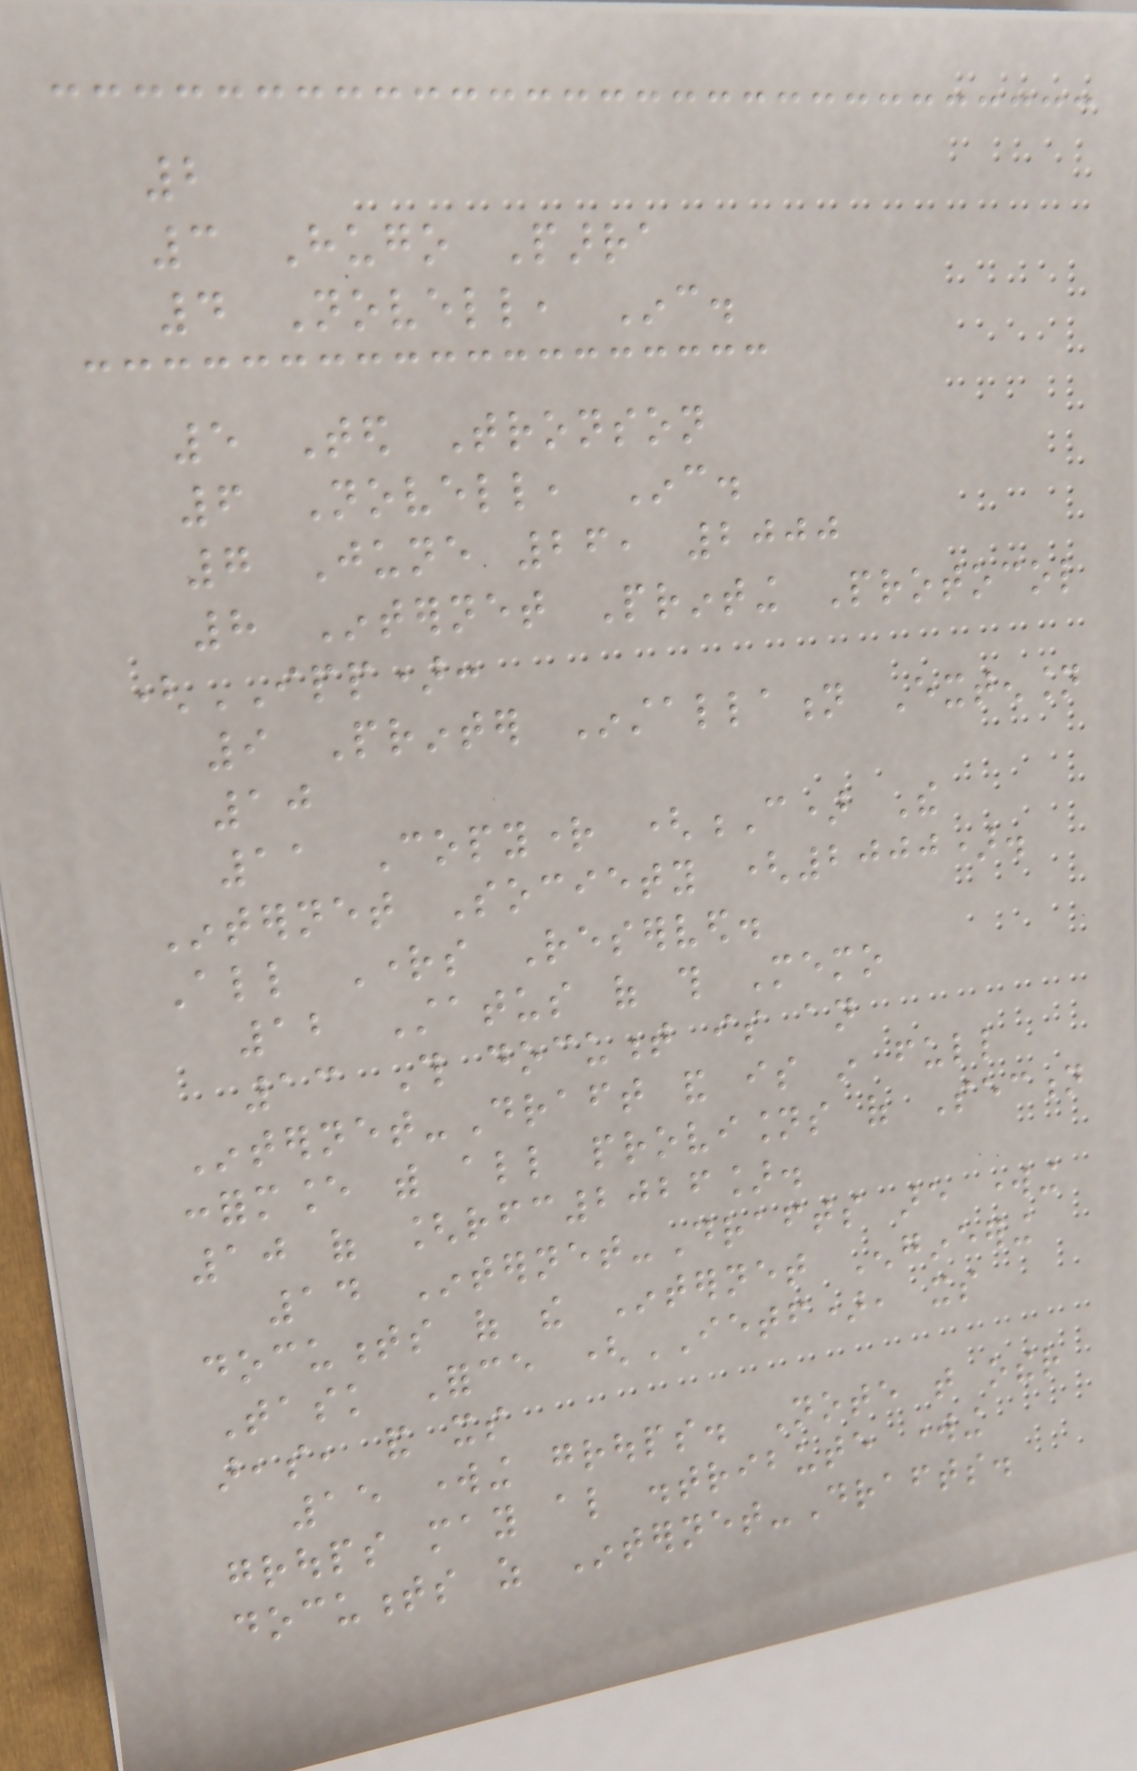2
3 Hugo Parra
4 Novell, Inc.
5 Ted Tronson
6 Novell, Inc.
7 June 26, 2000
8 Internet Printing Protocol
(IPP):
9 Printer Installation Extension
10
11 Copyright (C) The
Internet Society (2000).
All Rights Reserved.
12 Status of this Memo
13 This document is an
Internet-Draft and is in full
conformance with all provisions of Section
10 of [rfc2026].
14 Internet-Drafts are working
documents of the Internet Engineering
Task Force (IETF), its
areas, and its
15 working groups. Note that other
groups may also distribute working
documents as Internet-Drafts.
